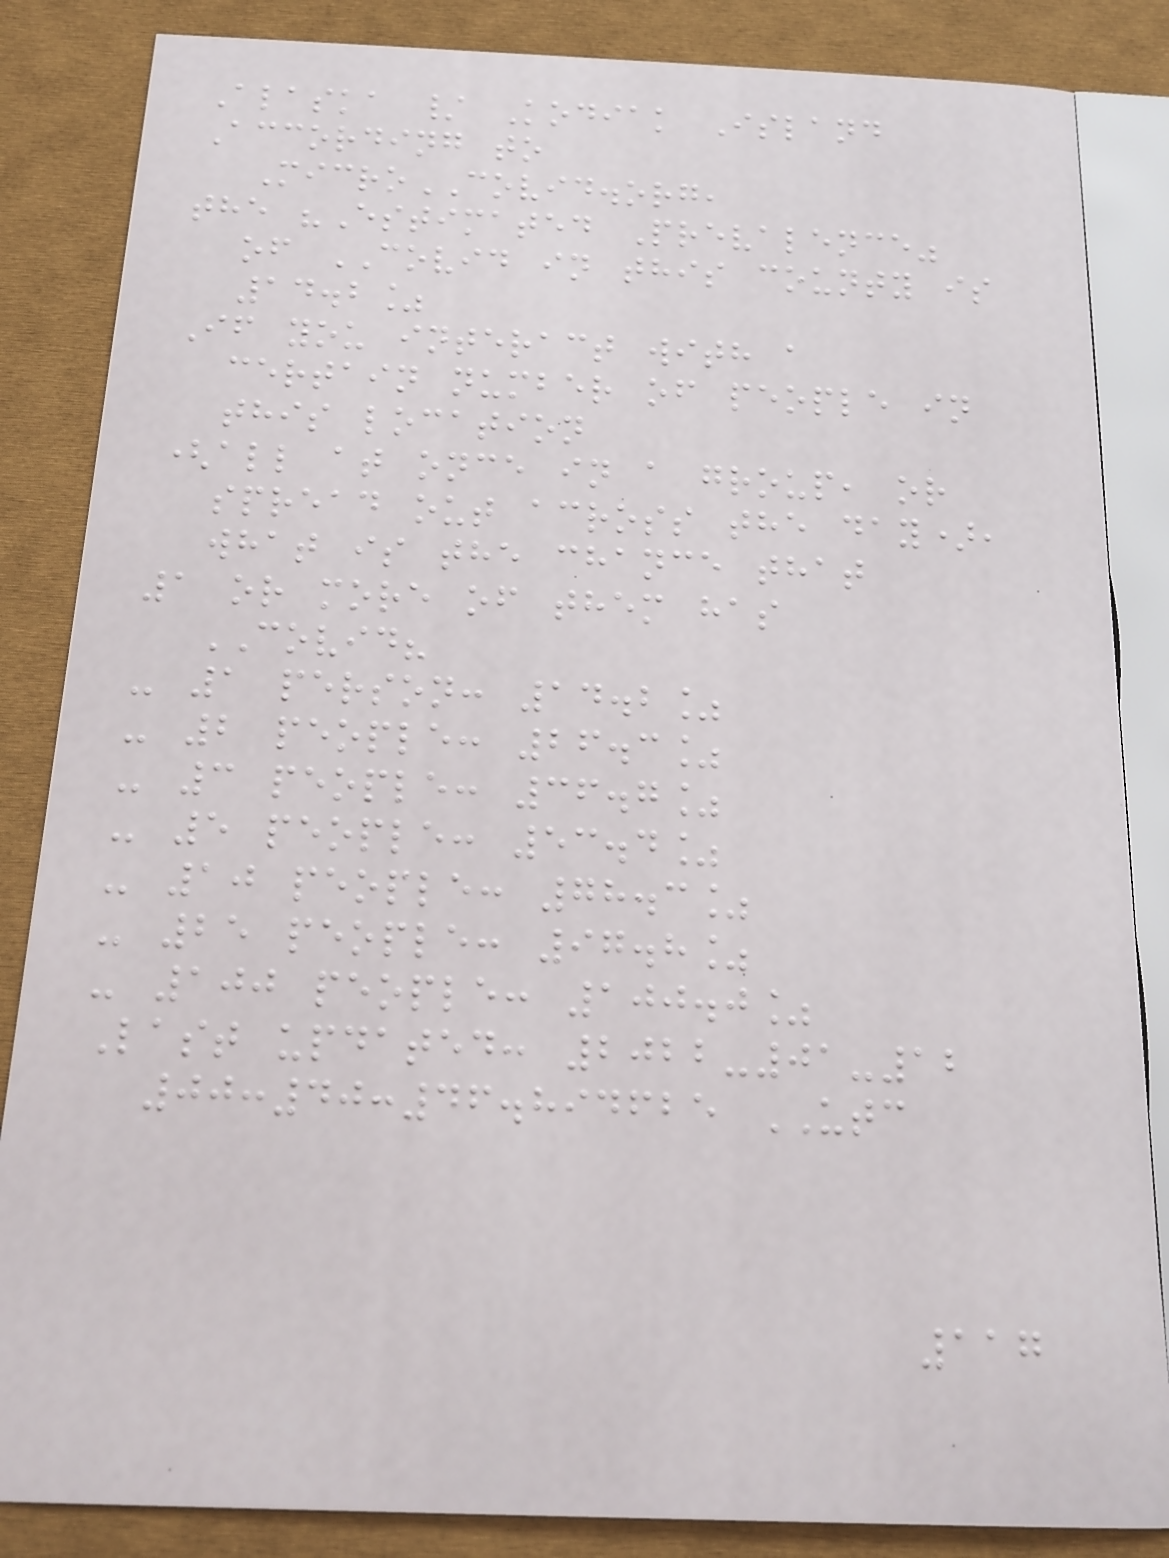Alaska / Kodiak Island
According to
MicroCOVID.org,
the "Estimated Prevalence"
of COVID in this county is
14.2%
If you interact with a
certain number of people in
this location
(all at once in a group, or
spread out across the day),
what is the chance that
1 or more of them has
COVID?
- 1 person: 14.2%
- 2 people: 26.3%
- 3 people: 36.7%
- 5 people: 53.4%
- 10 people: 78.3%
- 25 people: 97.8%
- 100 people: 100.0%
Last updated: 2022-01-12
00:40:46.894625 UTC
117
